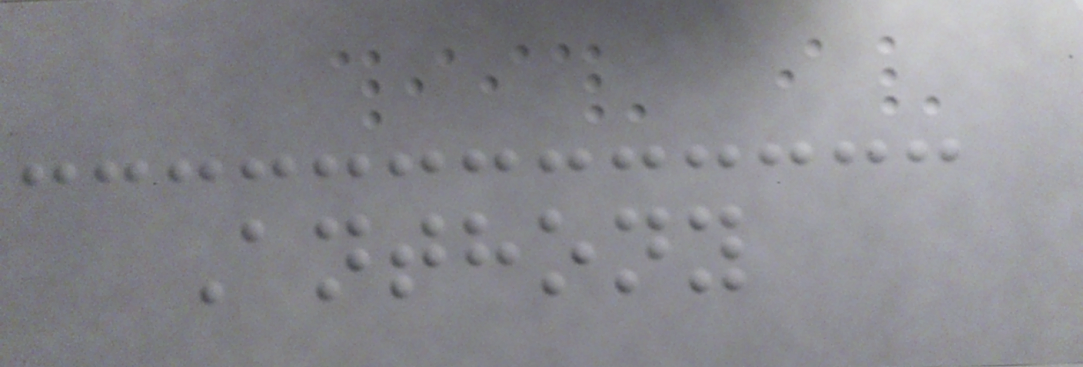Anthony
